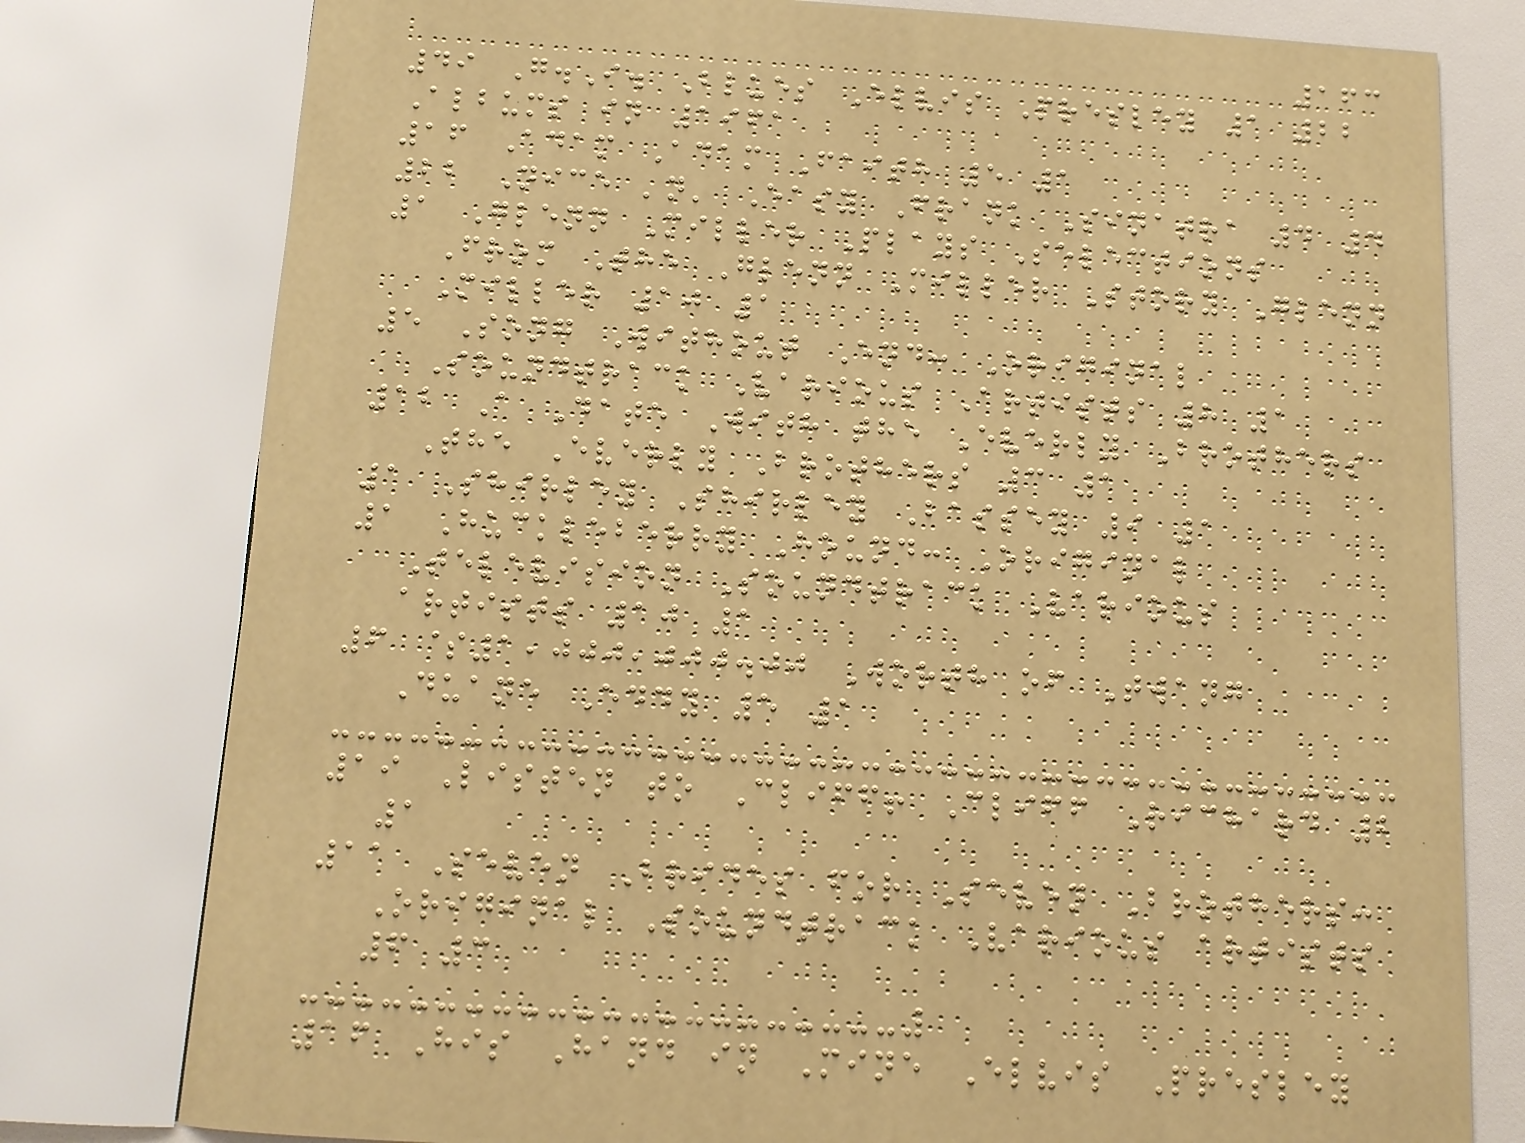163
49 G.I. Blues Elvis Presley 1 22
Albums in 1961
16 Adam Adam Faith 5 1
22 Nice 'n' Easy Frank Sinatra 4 4
1 Glenn Miller Plays Selections
From The Glenn Miller Story Glenn
Miller 10 1
5 Song Without End: Original
Soundtrack Various Artists 8 1
12 A Date With the Everly Brothers
The Everly Brothers 3 1
1 Shirley Shirley Bassey 9 1
1 Huckleberry Hound: Original
Television Soundtrack Various
artists 10 1
6 $1,000,000.00 Worth of Twang
Duane Eddy 5 1
19 Listen to Cliff! Cliff Richard 2
1
11 Seven Brides for Seven Brothers:
Original Soundtrack Various artists
6 3
16 His Hand in Mine Elvis Presley
